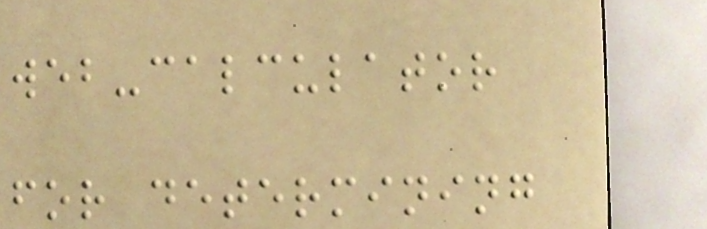web-calculator
for determining
